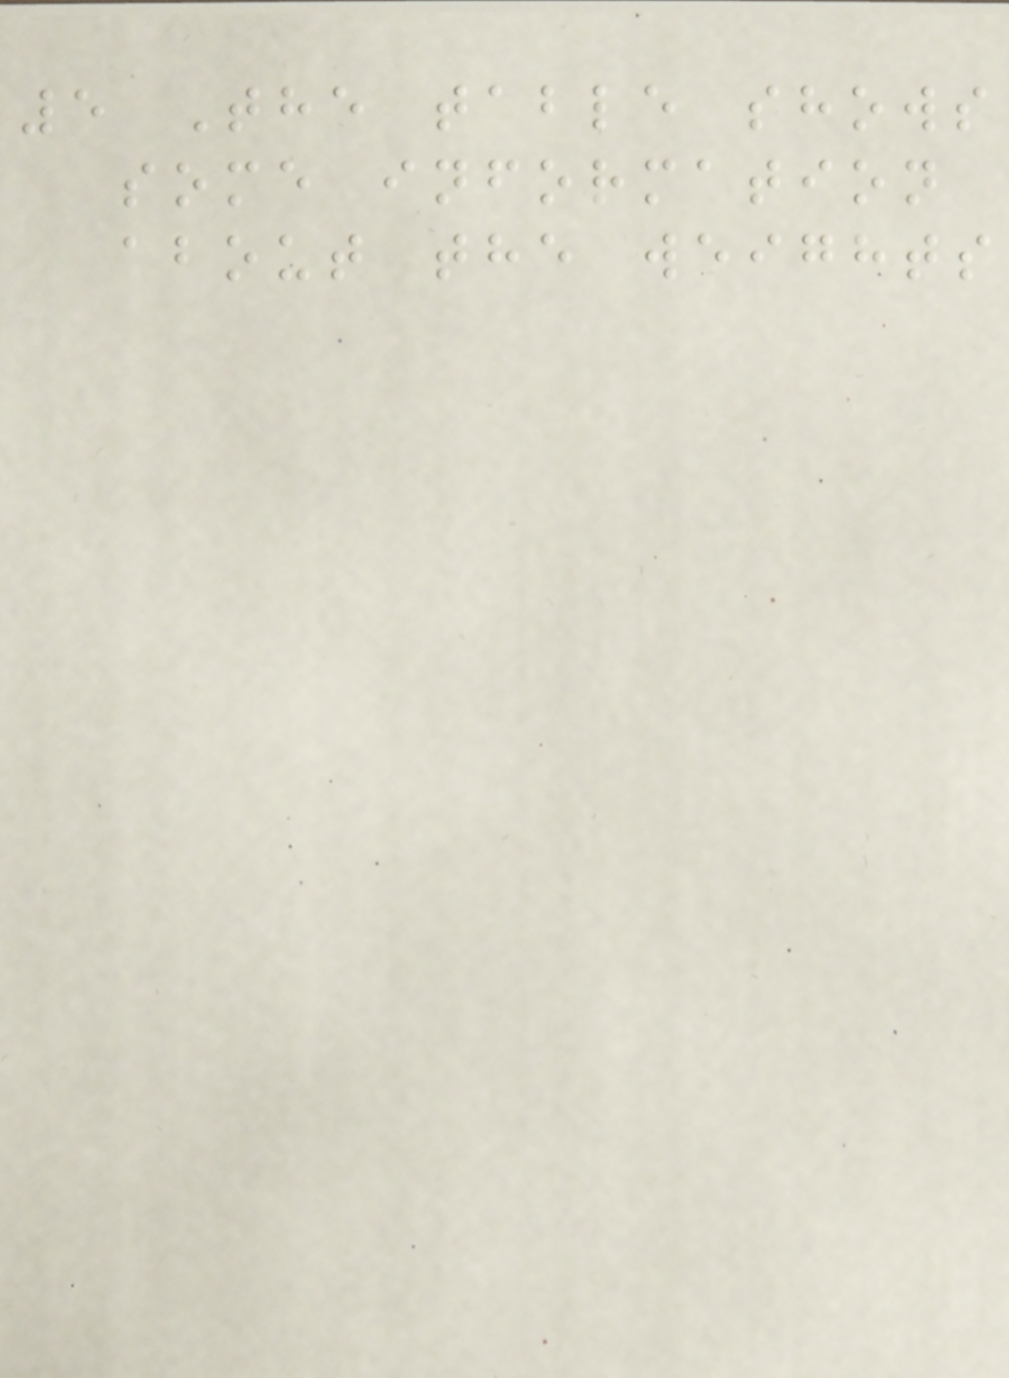5 The table shows
some information
about the weights
